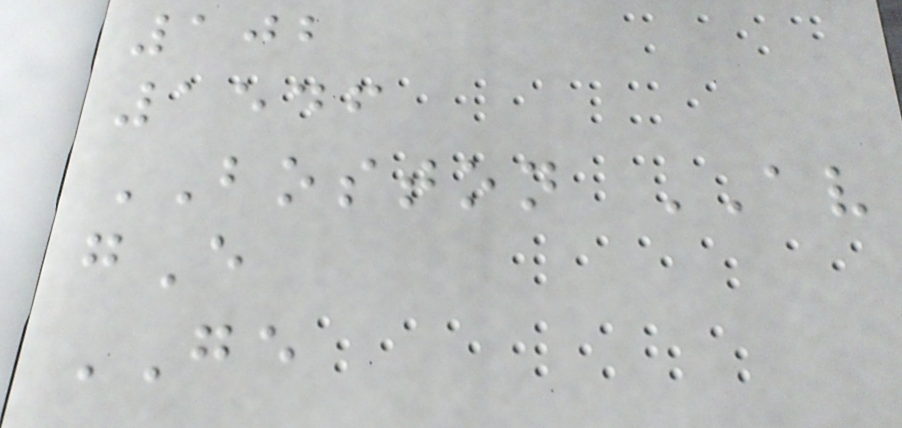102
1546
BOSTON AV
gE
GE
